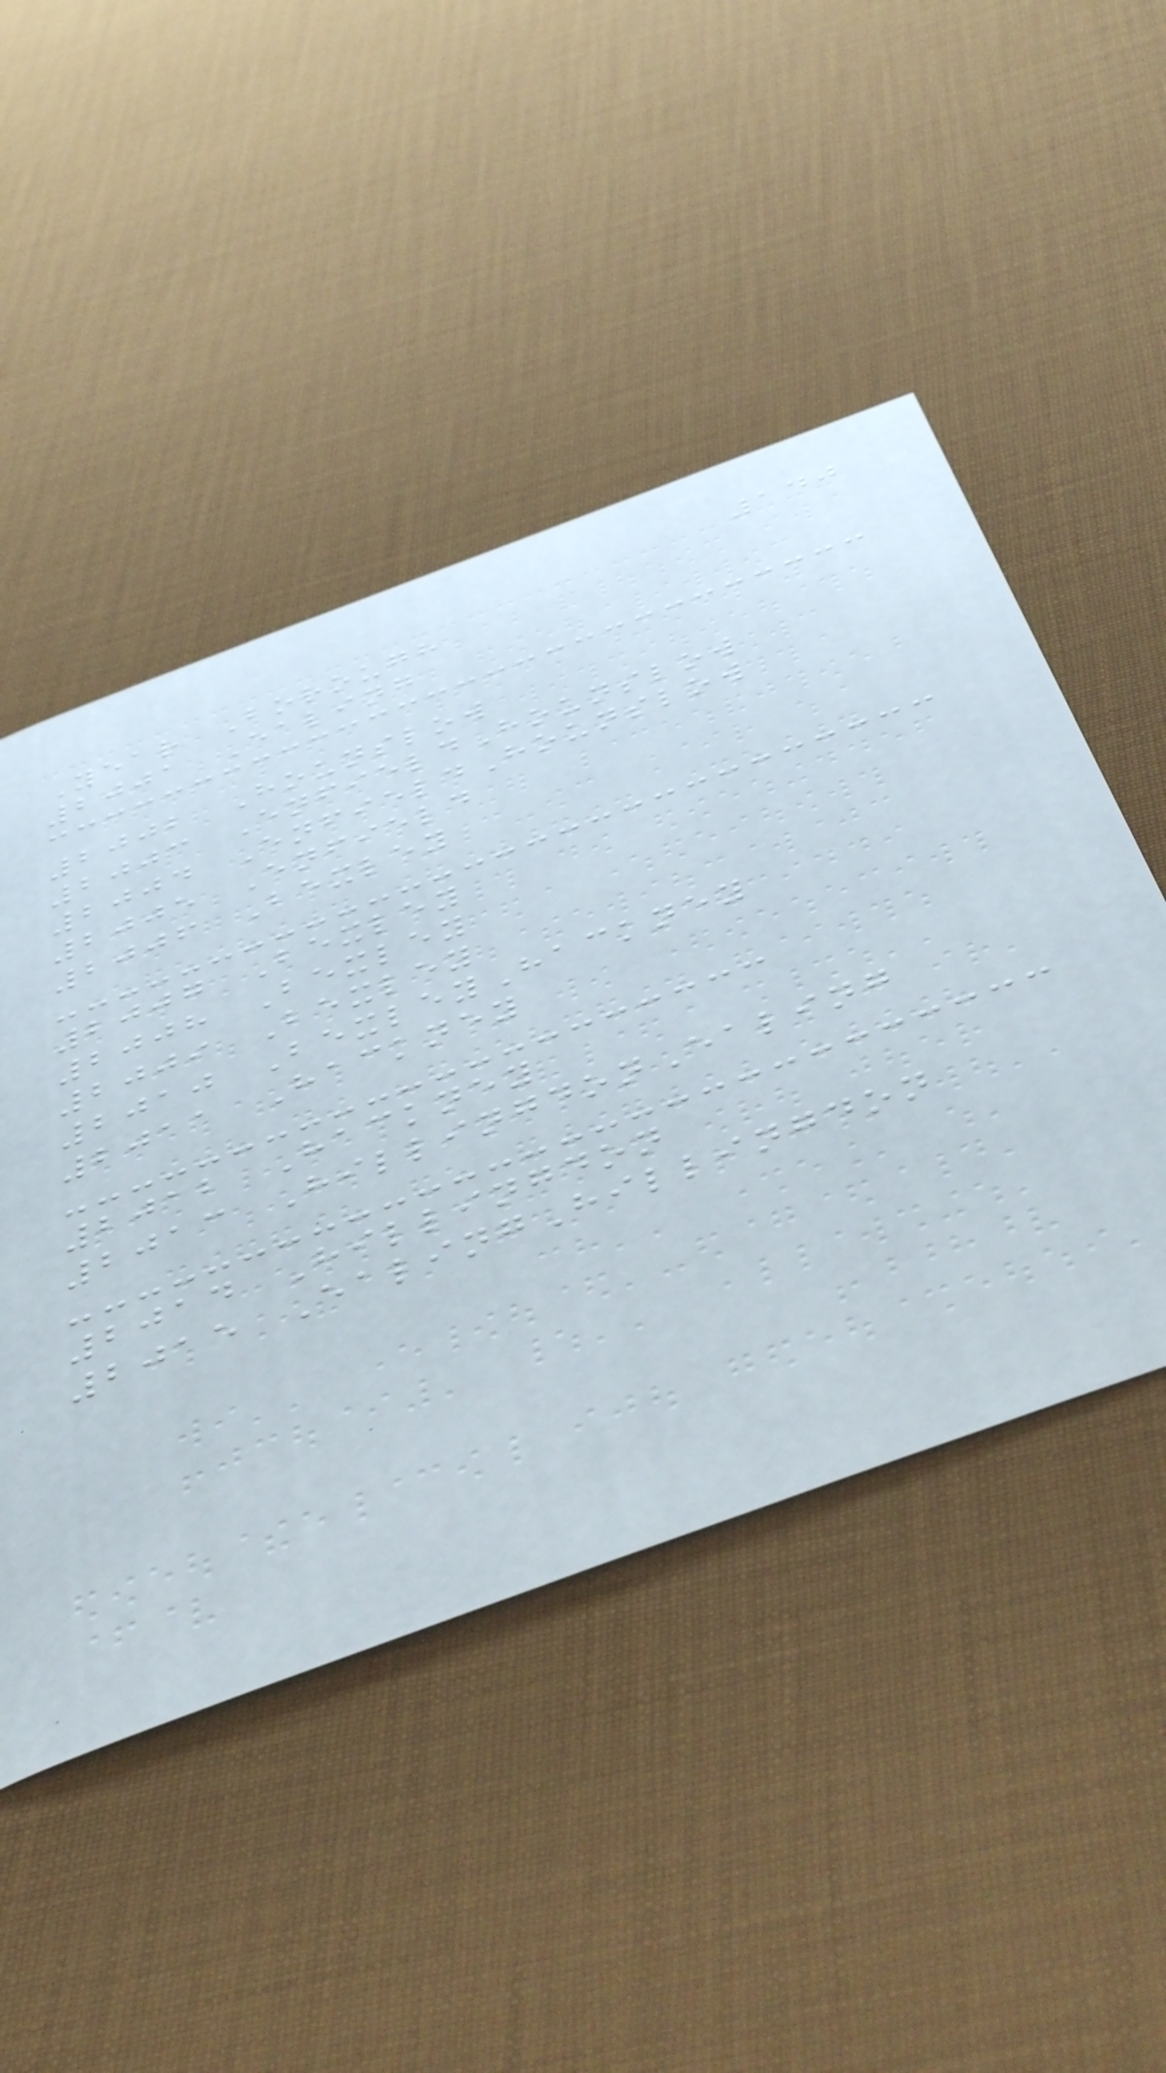140
Year Borough
2001 Ealing
2002 Hounslow
2003 EnfieldHounslow
2004 EnfieldHounslow
2005 Enfield
2006 Bexley
2007 Bexley
2008 Bexley
2009 Bexley
2010 BexleyHackney
2011 Hackney
2012 Hackney
2013 HillingdonEaling
2014 Hillingdon
2015 EalingHillingdon
